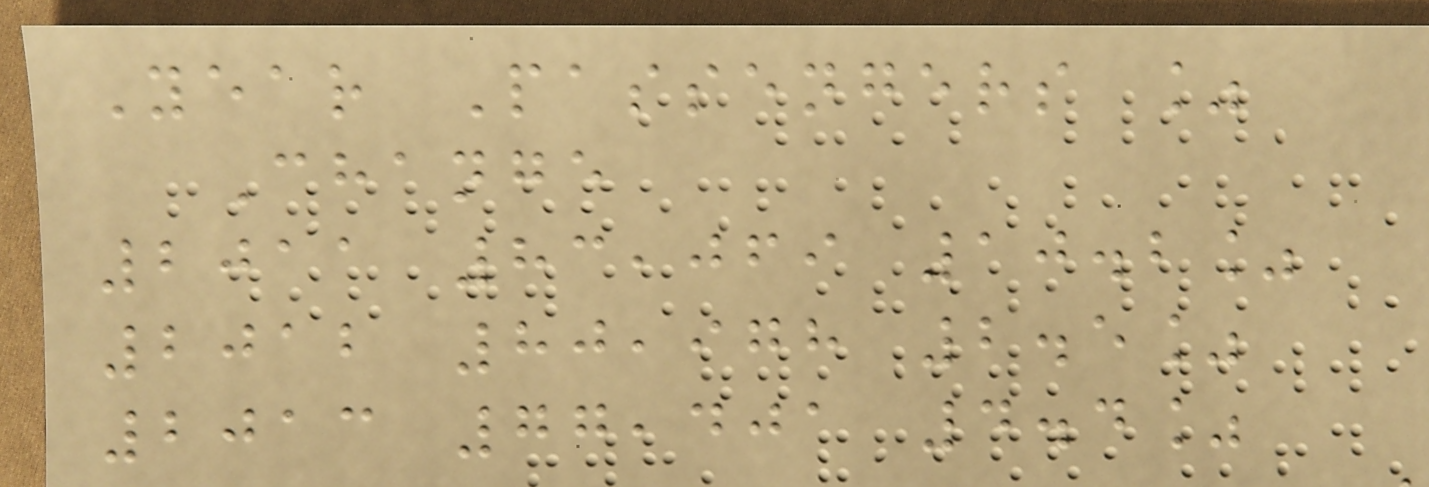Year Passengers %
Change
2011 83,069 10.2%
2012 80,978 2.5%
2013 77,401 4.4%
